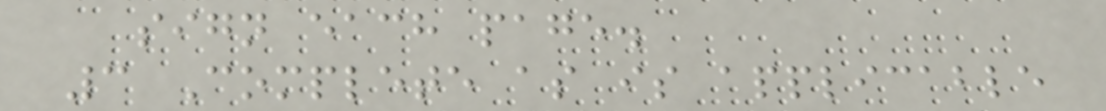sign each page.
3 Complete as is applicable
